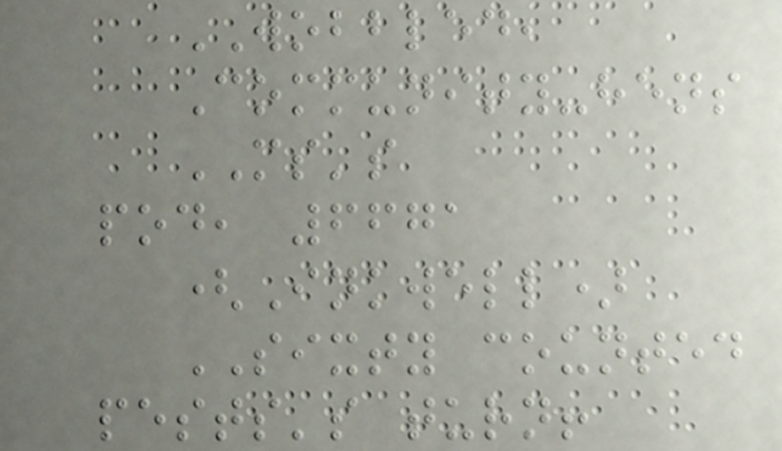WOBBLED,
Community-hens
MS's
pod, 6671
(Inkwell)
SIXTY counted
pests's turn!
